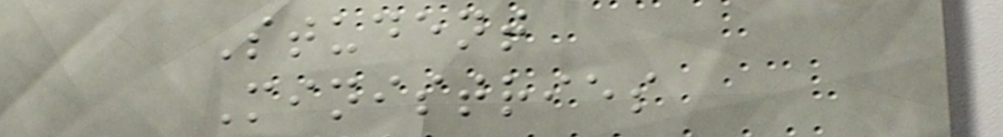Student
Ministries
